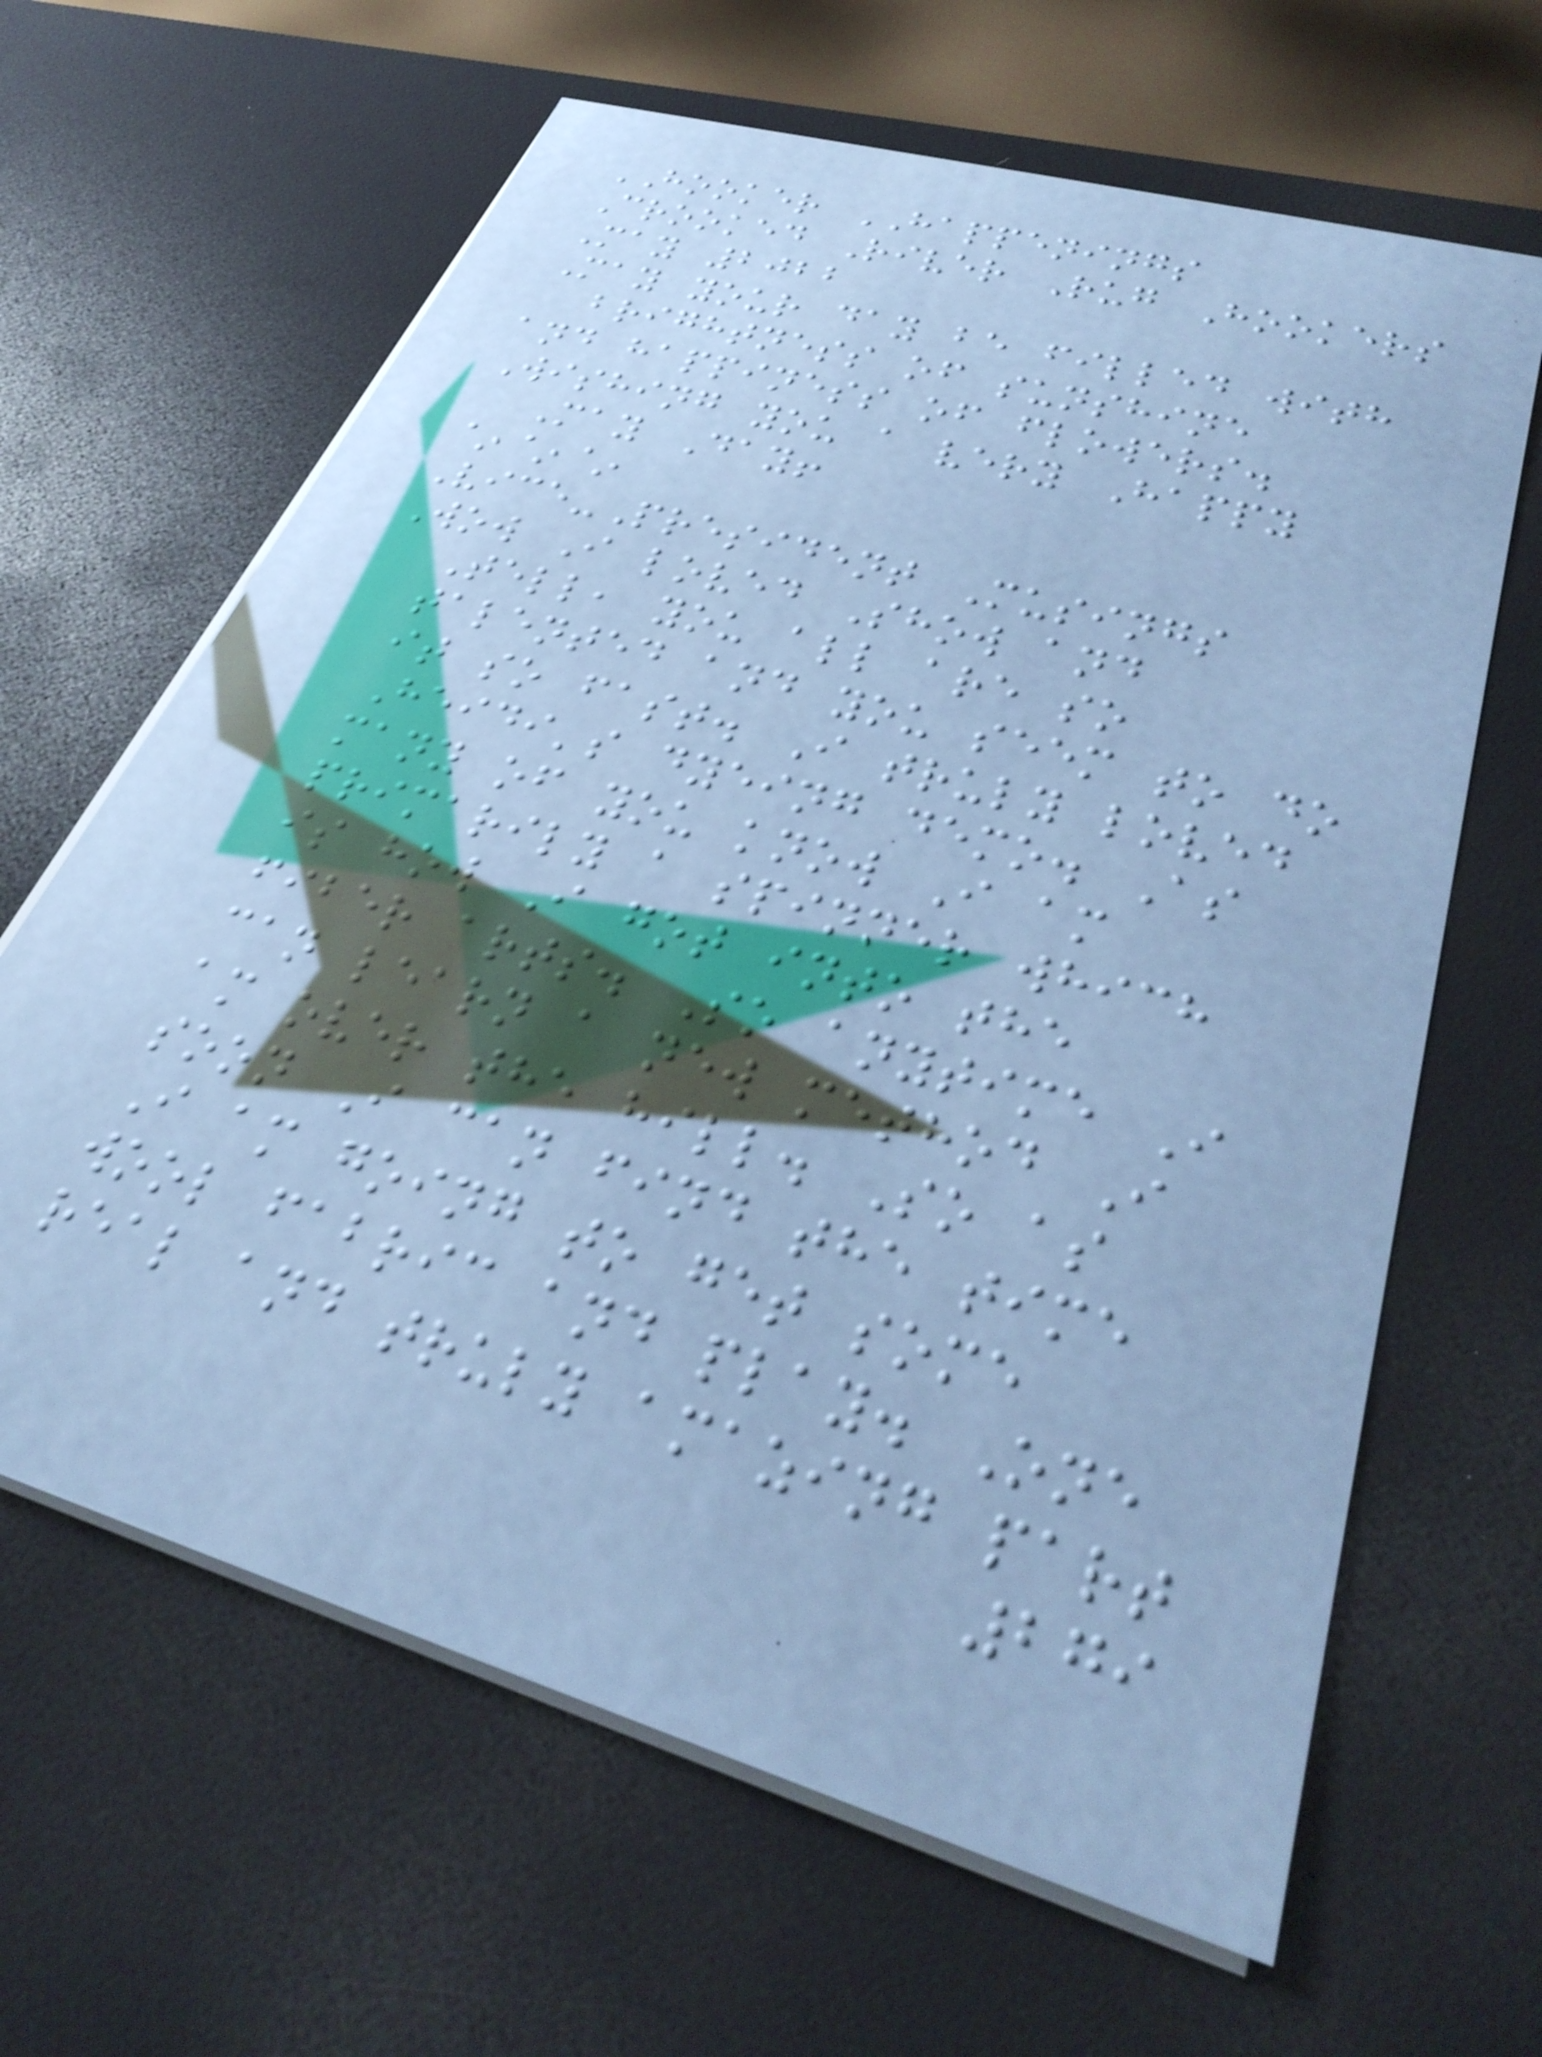HOOKER HAPPENINGS
Crooked River Rug Hookers
May 2022
May your day be filled with
brightness of sunshine
and happiness of flowers.
Wishing you a very Happy
May Day!
~~~
Vice-President Musings
Wow I loved Show and
Tell, you all are so
talented and you seem to do
it so fast. I truly loved
Heidi's dyeing demo. As
many of you know I am
primarily a spinner which
is how I got into the
fiber arts. So anytime I
can learn a new method I
am over the hill. So as
soon I can find the time
I am going to get some
wool fabric and play. One
real and truly amazing part
279
